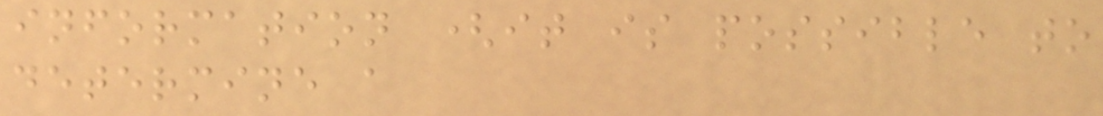information (it is possible to
determine a
